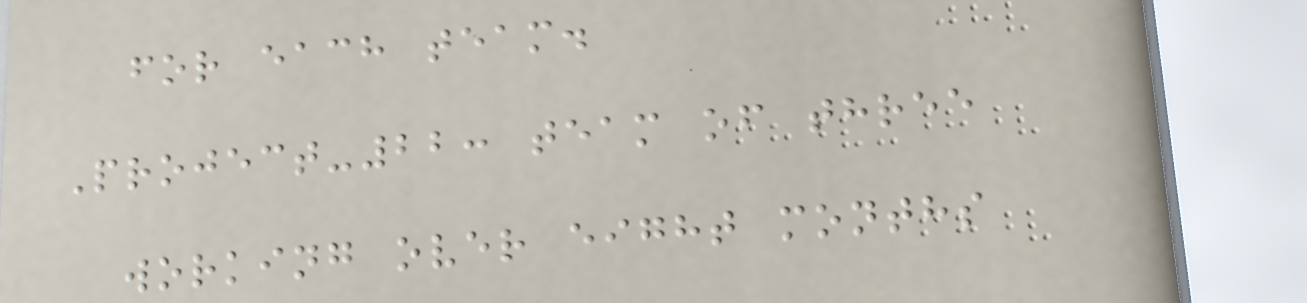for each team.
Project-22: team of three
working over eight months
